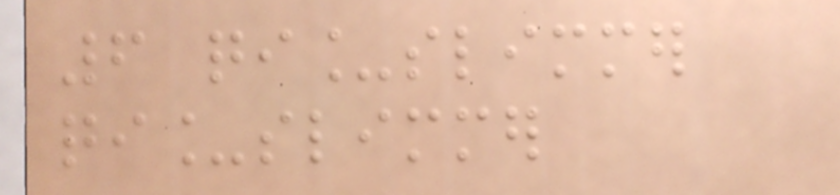6 qi_slimmer
qi_slimmer
